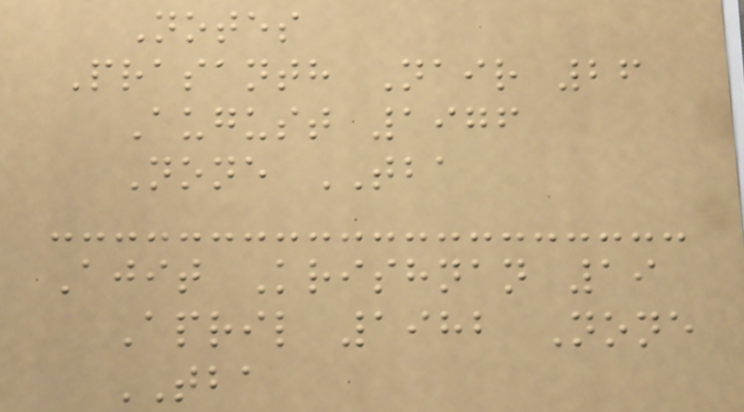Notes
Prasanth Nair 26
August 1976
None TBA
Ajit Krishnan 19
April 1982 None
TBA
